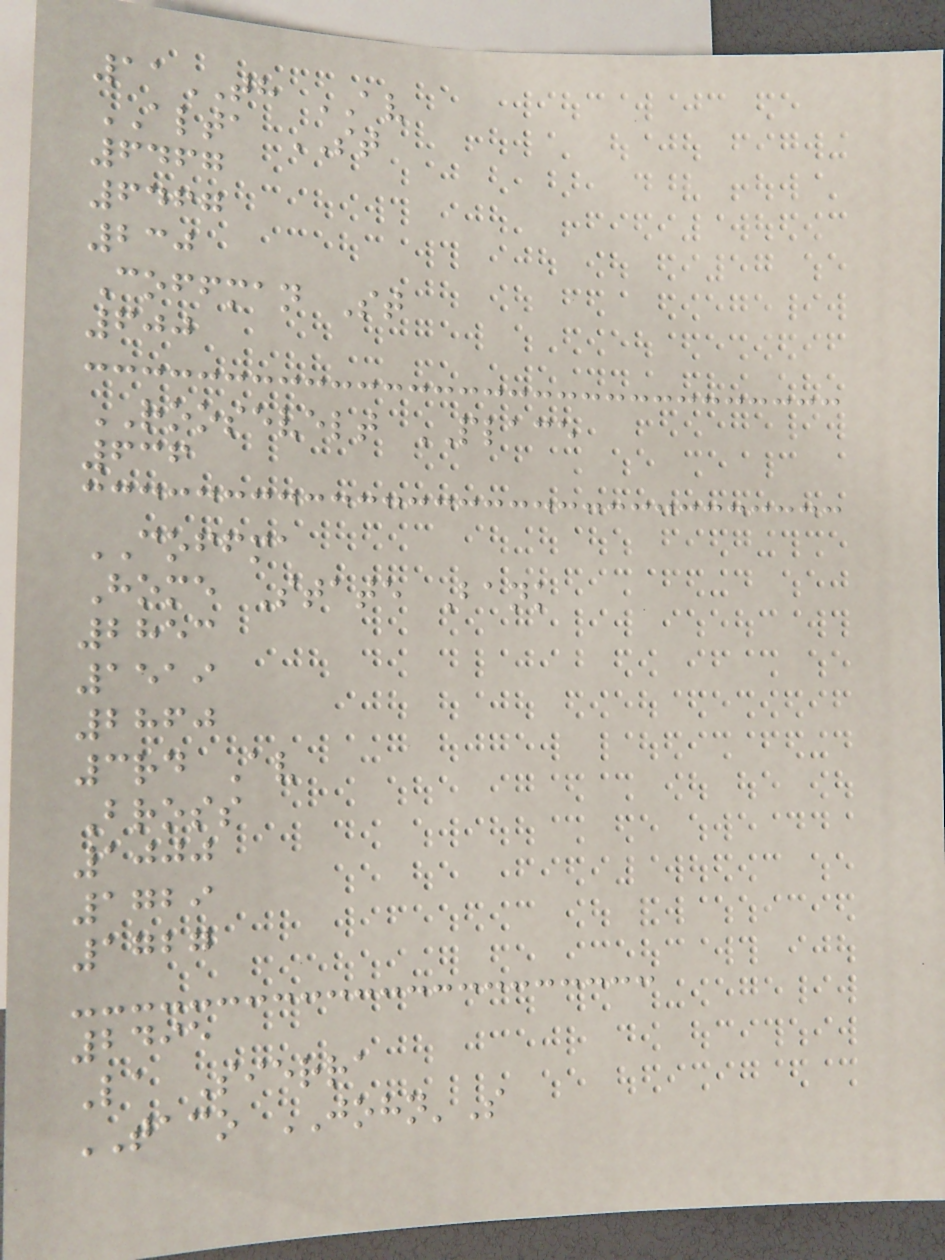11TH AV
ALTA ST
6467
6467
230
Coffman St
600
ROOSEVELT PLACE
636
COFFMA
Home State Bank
2853
1519
2860
3rd Av
Bross
1000
1729
1727
2495
La Sierra
TACO JOHN'S
